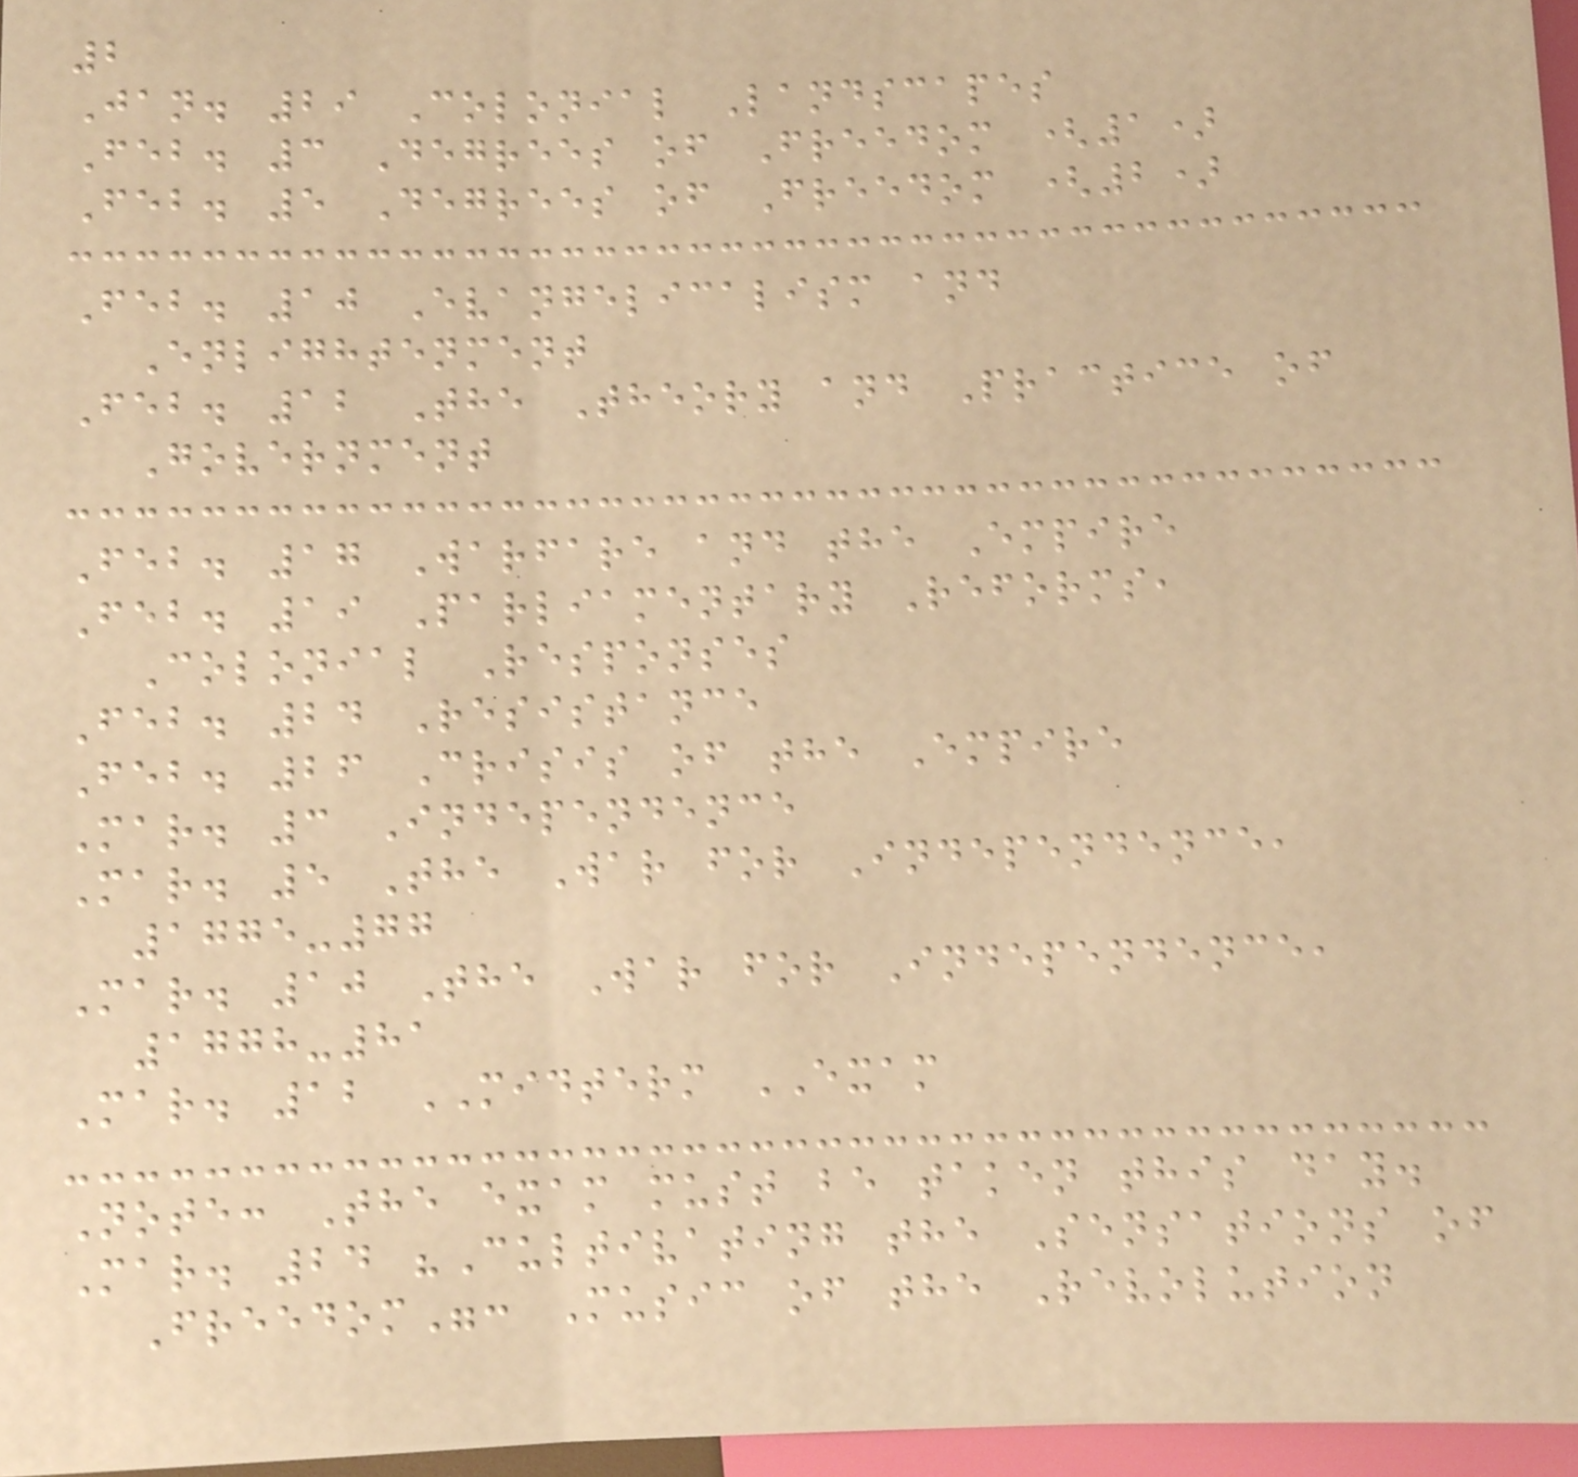2
Jan. 29 Colonial Landscapes
Feb. 3 Degrees of Freedom (1)
Feb. 5 Degrees of Freedom (2)
Feb. 10 Evangelicalism and
Enlightenment
Feb. 12 The Theory and Practice of
Government
Feb. 17 Warfare and the Empire
Feb. 19 Parliamentary Reforms,
Colonial Responses
Feb. 24 Resistance
Feb. 26 Crisis of the Empire
Mar. 3 Independence
Mar. 5 The War for Independence,
1775-77
Mar. 10 The War for Independence,
1778-81
Mar. 12 MIDTERM EXAM
Note: The exam must be taken this day.
Mar. 24 "Cultivating the Sensations of
Freedom": Music of the Revolution
